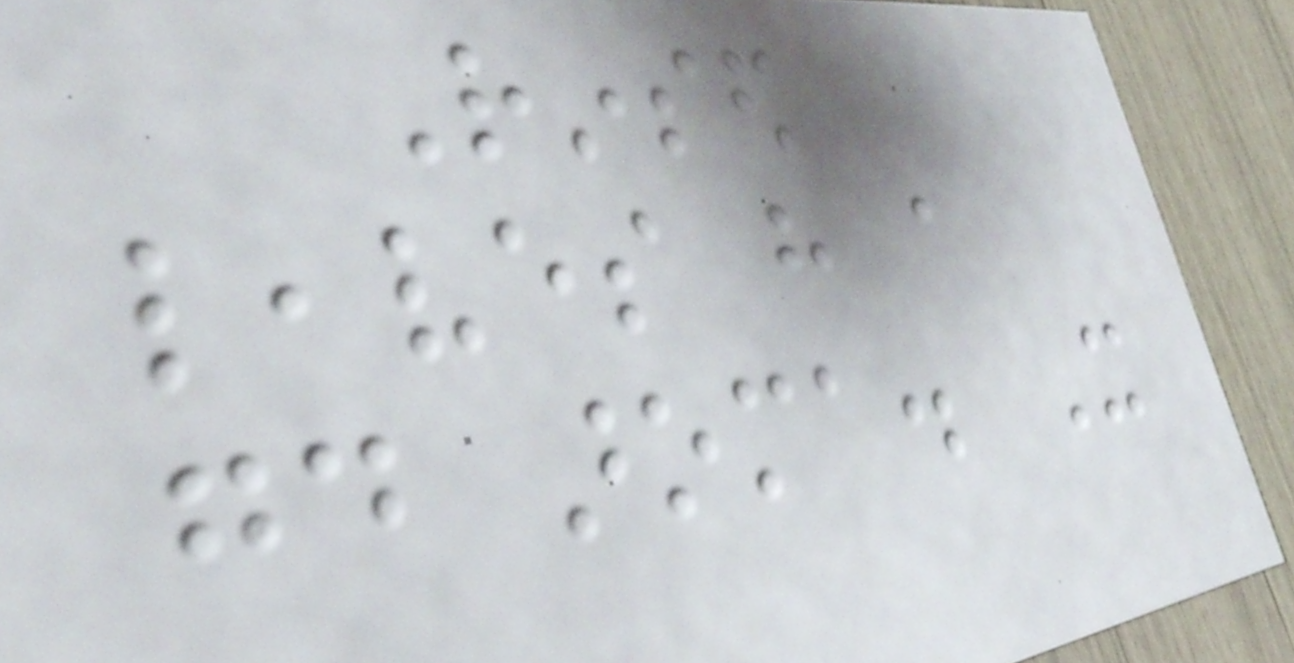Rinsed
leaves have a
good aroma. It
